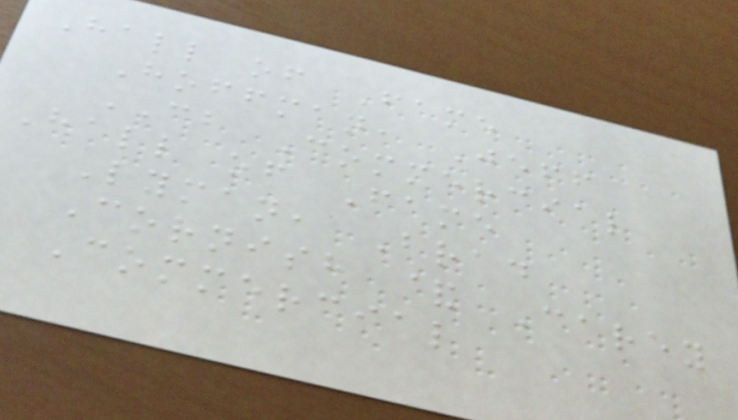Hall of Fame
Hoffman, Jeff
CB Commercial
Hall of Fame
Lyman, Brad
Cornish & Carey
Commercial
